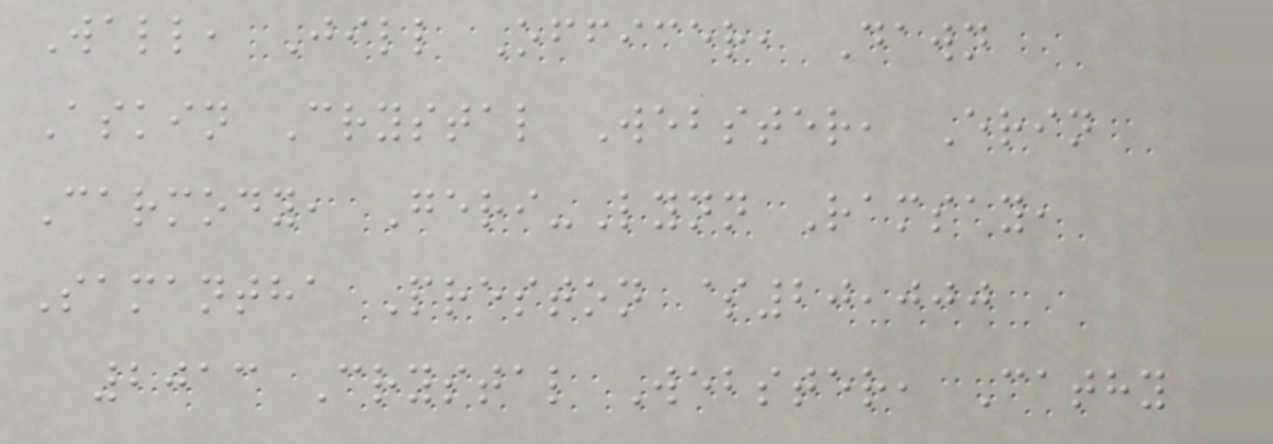Wall, Jill Officer, Dawn
Askin Crystal Webster, Erin
Carmody, Geri-Lynn Ramsay,
Samantha Preston $20,000
2013 Crystal Webster, Cathy
